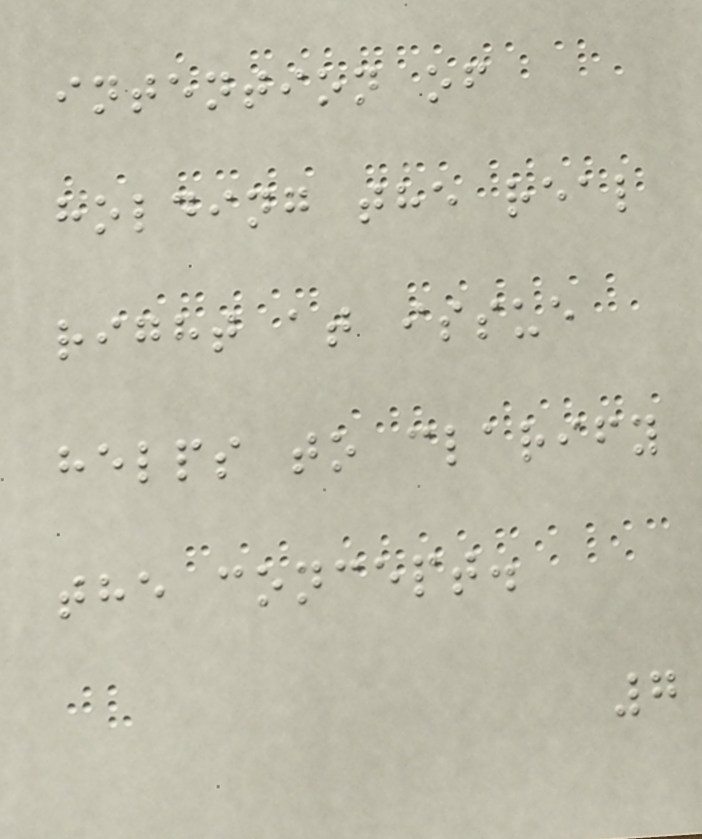intention of
holding the real
right at issue
helps to clarify
the concept.
7
